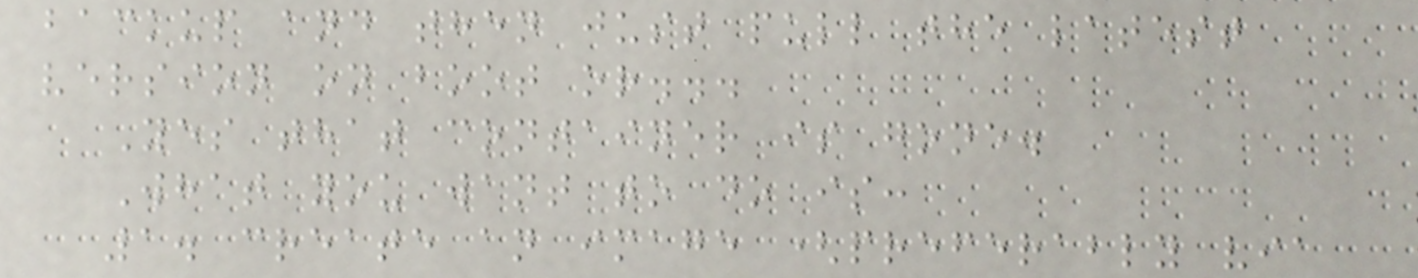backup and then just pull the latest
version on boot or...
Yes that container is gone.
What you want to do is:
1. create an image (preferably via
